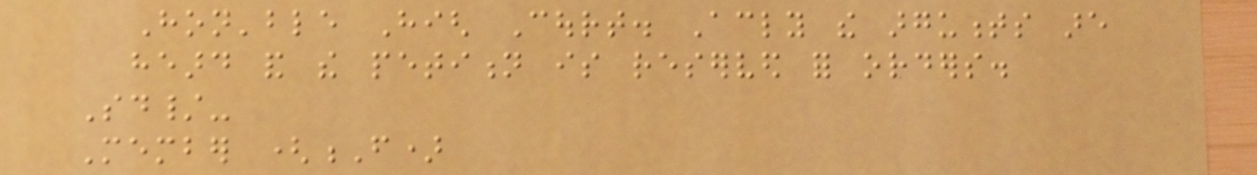Hon'ble High Court. Accordingly the arguments are
heard and the petition is reserved for orders.
Sd/-
Member (F)
